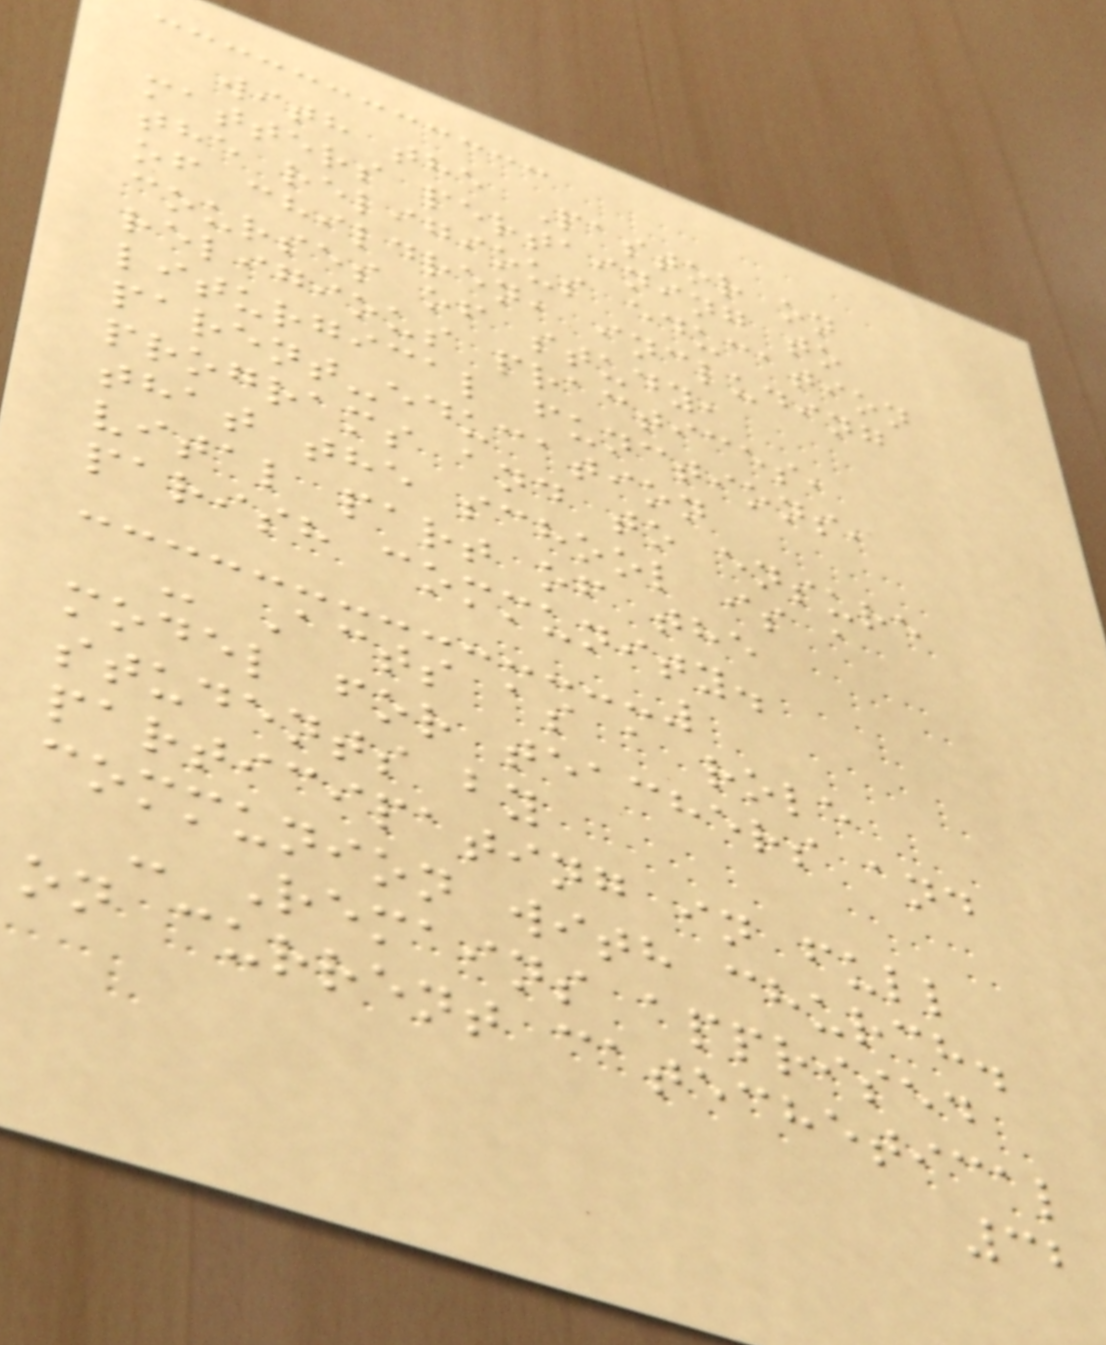with the Pastor on
matters pertaining to
the religious education
of children, including
courses of study,
religious practices,
liturgical functions,
parent-education
programs and to ensure
that the school is a
vital part of the
parish community.
- Acts as a role
model for teachers and
students by
participating in full
communion with church.
- Remains apprised
on current catechetical
32
